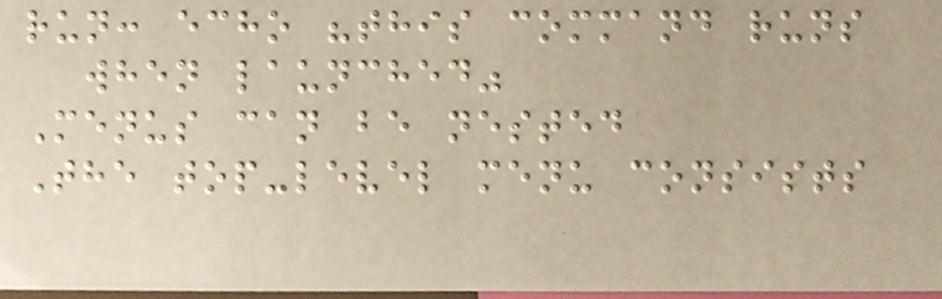run: echo "this command runs
when launched"
Menus can be nested
The top-level menu consists
